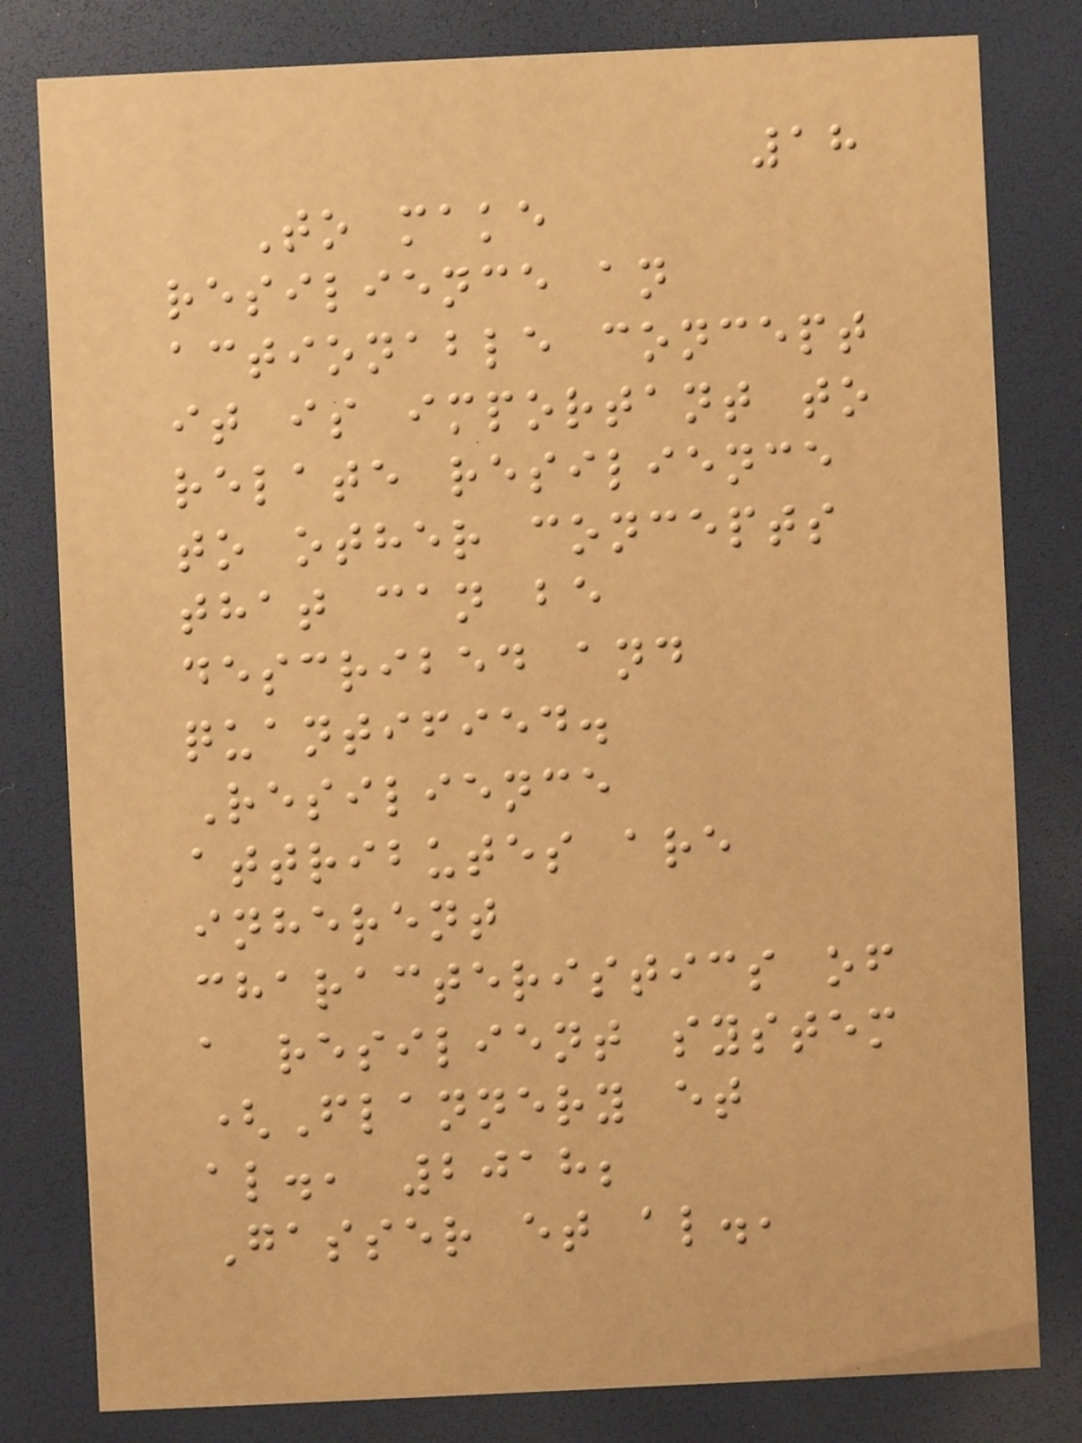18
To make
resilience an
actionable concept
it is important to
relate resilience
to other concepts
that can be
described and
quantified.
Resilience
attributes are
inherent
characteristics of
a resilient system
(Flannery et
al., 2018;
Gasser et al.,
